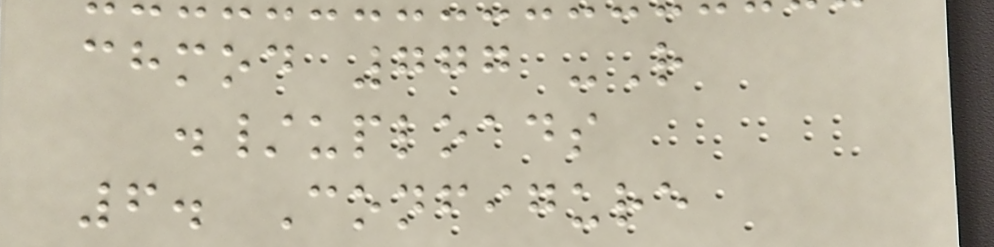chmod 777 -R
./uploads
6. Configure
